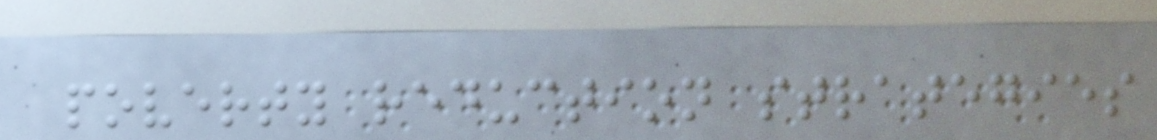poverty reduction strategies
